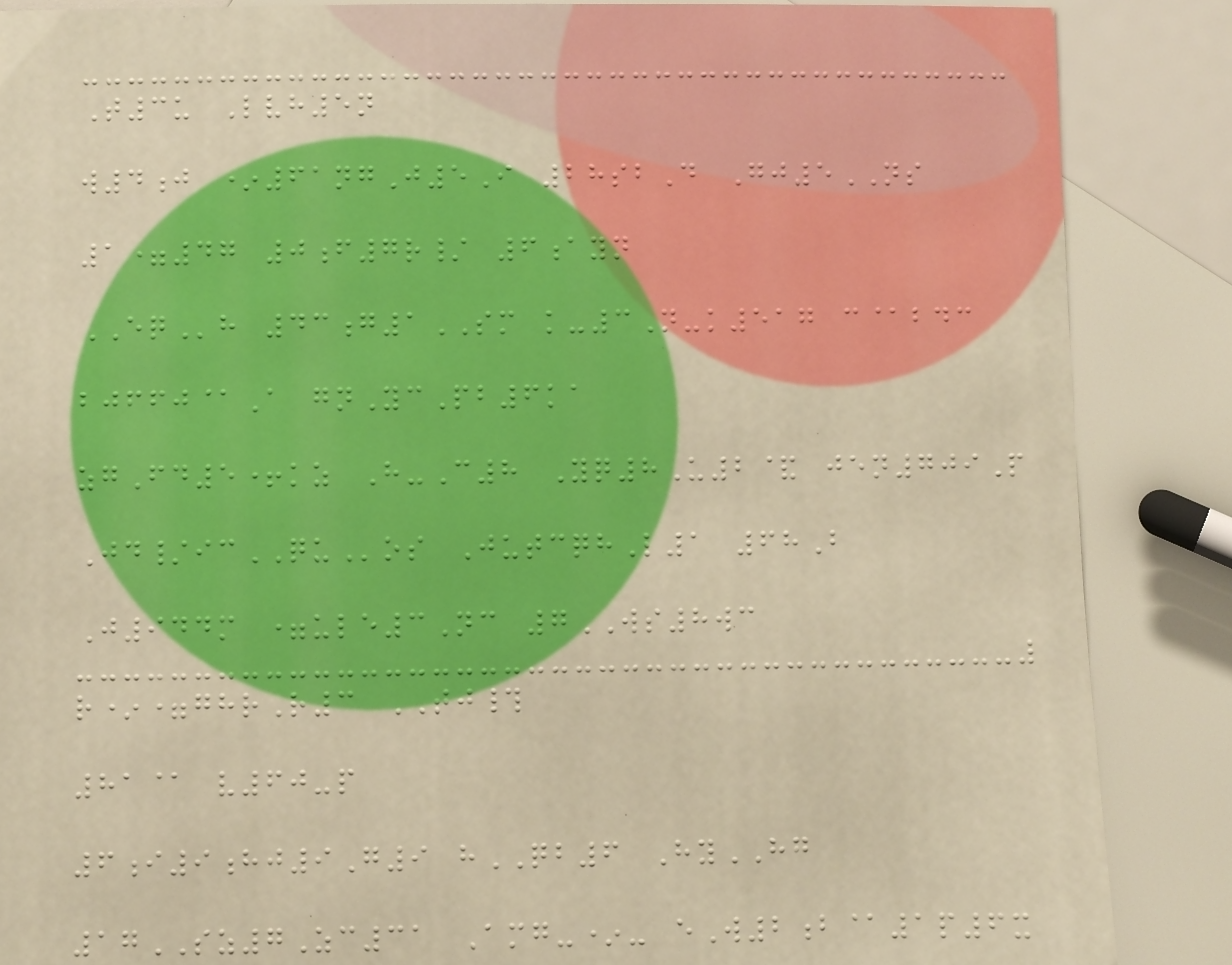T3u Lvh5n
w4j *61ngJ5I 28sbD Gj5NS
1=47 0f7r/ 6ayn
EQh 43g1SM k-3N-k517 c@bdc
bjffj@A gnYcPb6ka
zgFd5+kz H-C8 Yq8U2& jen709P
Jd/icQUos JutcqhL1 68B
J944m =ule3Nc 7WS8wc
r*=ghrR3 TJ#
81@ v60-p
6i9hj9G9 hQB6 HyHG
17SZ7Zc31 Amg-*- eW2b@1p6x
